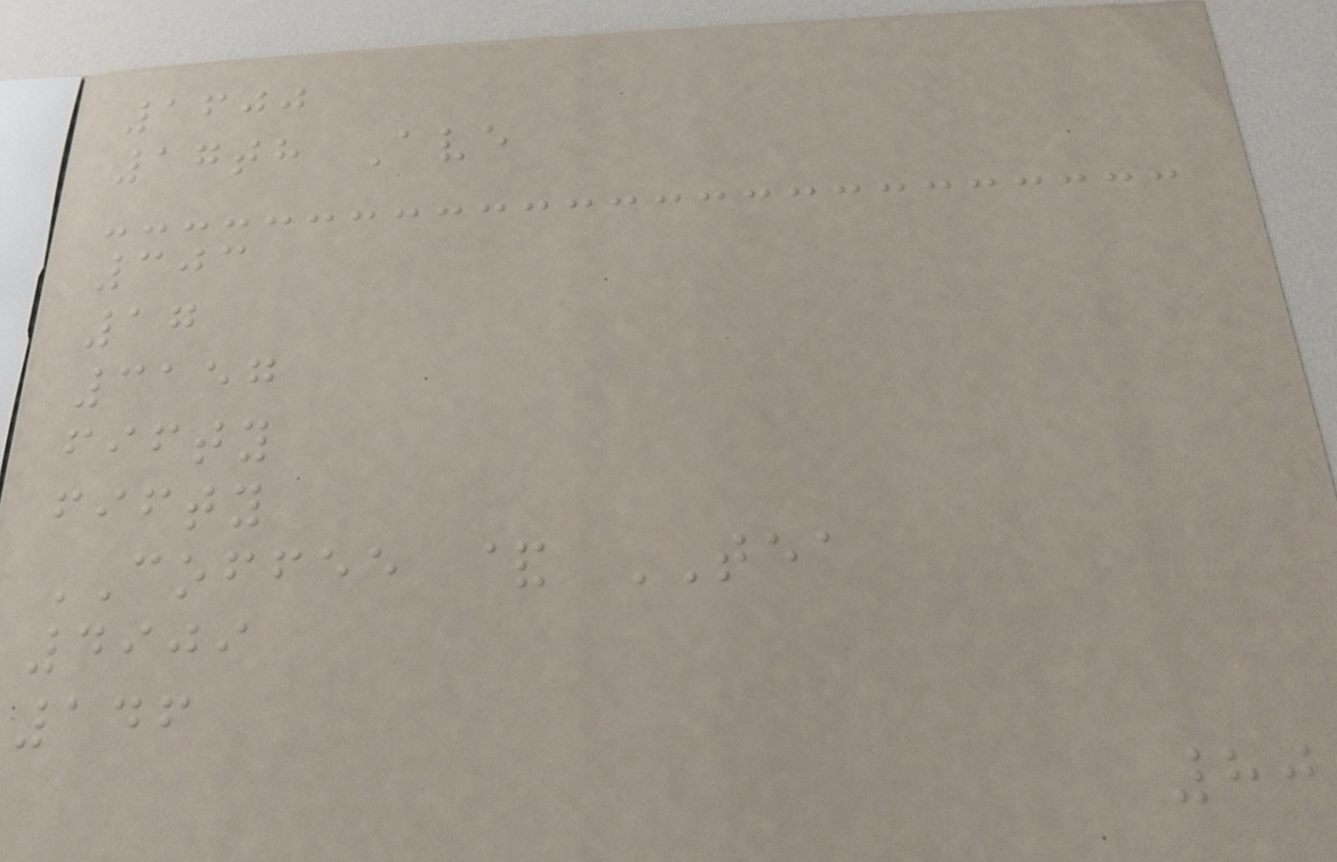1600
17th Ave
303
17
3157
fifty
fifty
COFFEE & TEA
4909
146
80
